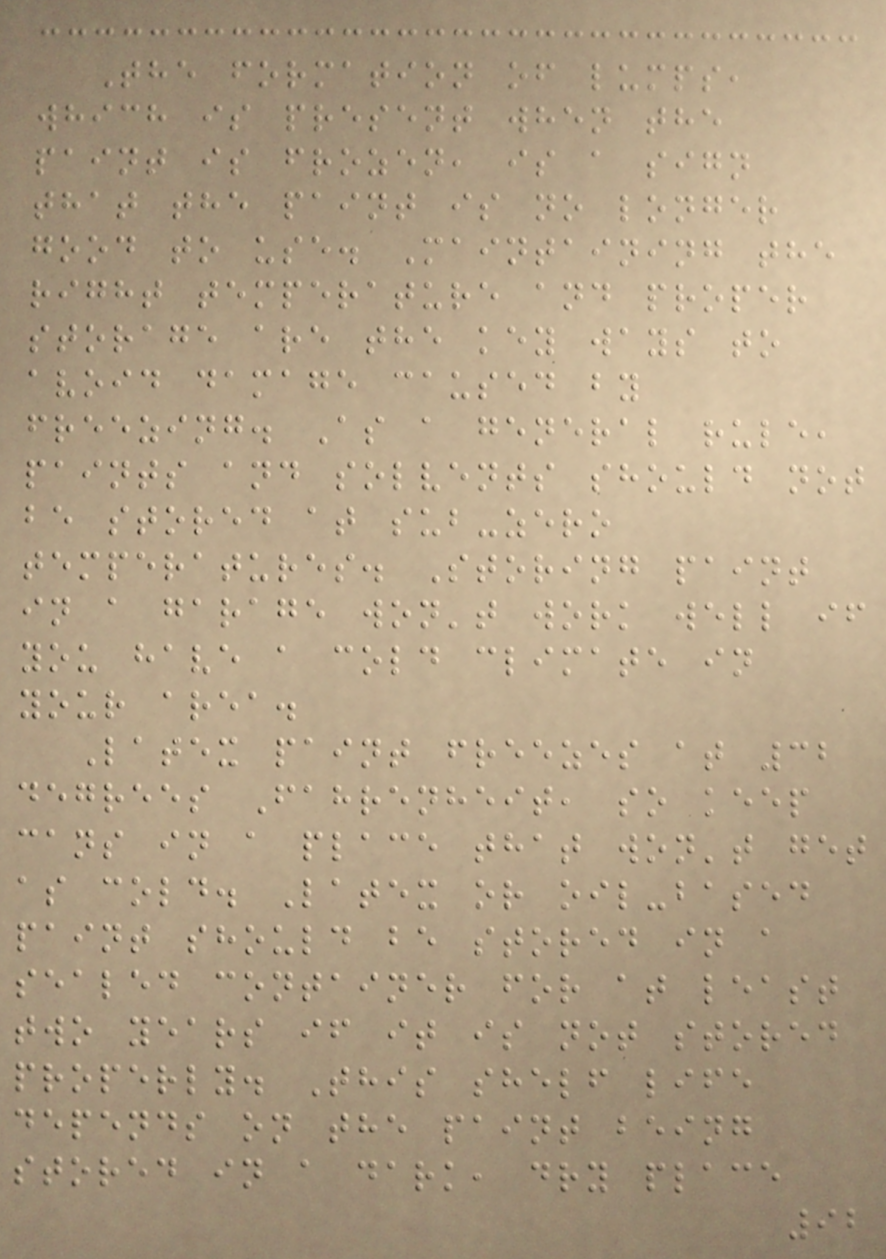The formation of lumps,
which is present when the
paint is frozen, is a sign
that the paint is no longer
good to use. Maintaining the
right temperature and proper
storage are the key ways to
avoid damage caused by
freezing. As a general rule,
paints and solvents should not
be stored at sub-zero
temperatures. Storing paint
in a garage won't work well if
you have a cold climate in
your area.
Latex paint freezes at 32
degrees Fahrenheit, so keep
cans in a place that won't get
as cold. Latex or oil-based
paint should be stored in a
sealed container for at least
two years if it is not stored
properly. This shelf life
depends on the paint being
stored in a dark, dry place
92
